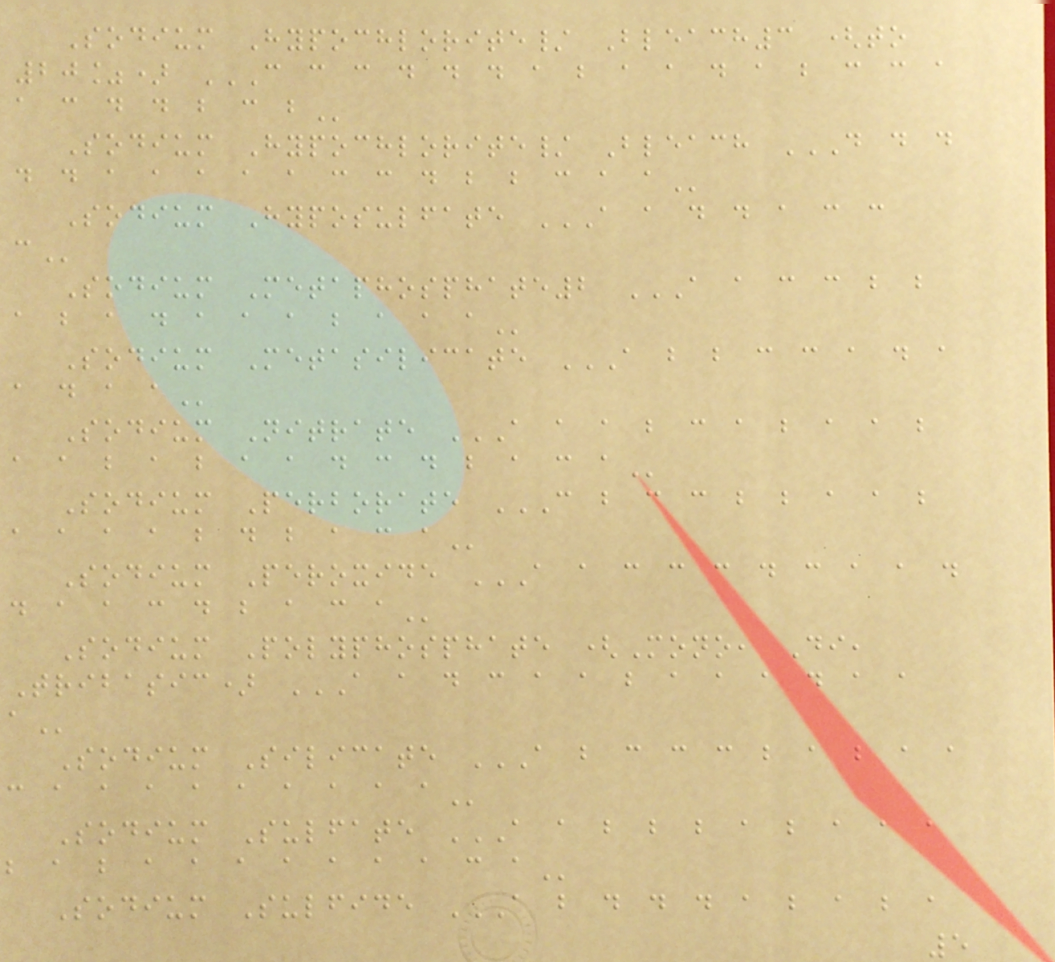Sodium Hypochlorite/ Bleach3 (to
20%) C C C D D D A B A A D A B C C A
A C D D B C B
Sodium Hypochlorite/ Bleach D D D
D D A A A A A C C D B B C A A
Sodium Hyposulfate A A D D A C C
C
Sodium Metaphosphate2 A A C C B B
A B A D A A A B A A A
Sodium Metasilicate A B B C C A D A
A D A A
Sodium Nitrate A A A B C A B A A B
A A B A B A A D C D B A C A
Sodium Perborate C B C C B B A A B
A A A A B D B A C A
Sodium Peroxide A A C C C D C A A D
D A A C D B A C A
Sodium Polyphosphate (Mono, Di,
Tribasic) A A D C A A B A A A D A A
A
Sodium Silicate A B C C C B A B A A
C A A A A A A A A A
Sodium Sulfate A A B B B A B A A A
B A B A A A A A A A C A
Sodium Sulfide A B D D D A B A B A
5
